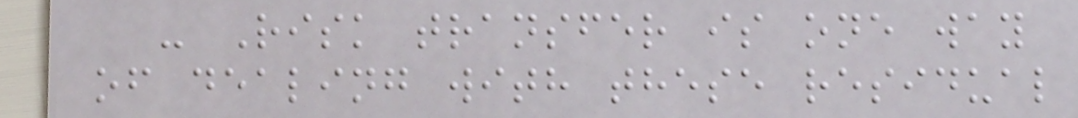- Risk transfer is one way
of dealing with these residual
